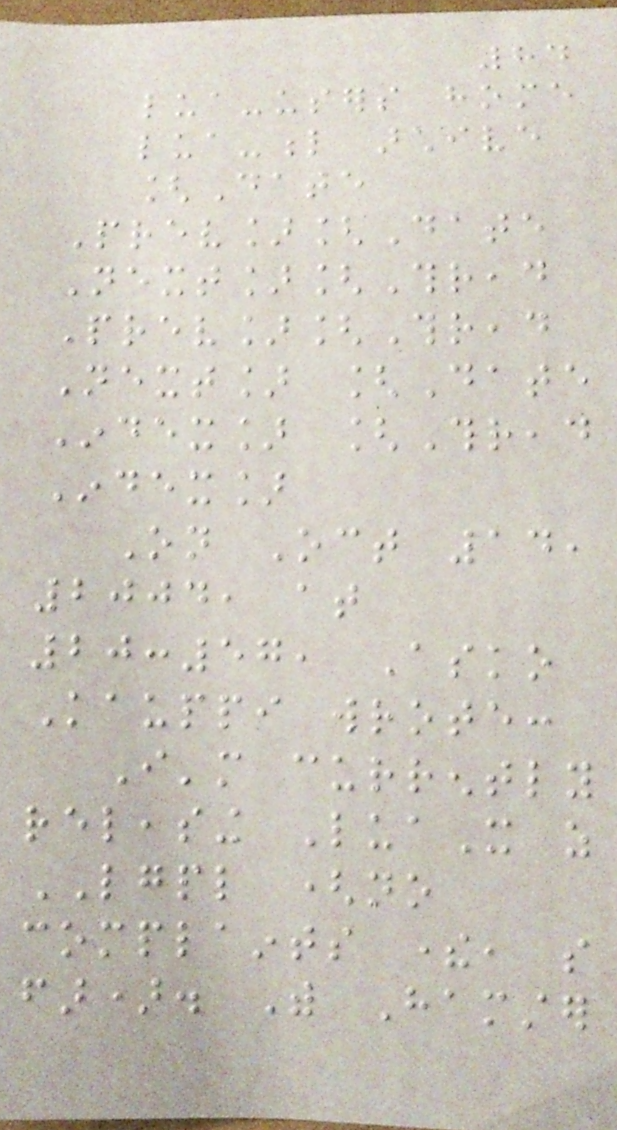84
lua-users home
lua-l archive
[Date
Prev][Date
Next][Thread
Prev][Thread
Next] [Date
Index] [Thread
Index]
On Oct 14,
2004, at
20:57, Asko
Kauppi wrote:
I'm currently
releasing LuaX as
LGPL (no
complaints there, so
far). With Hamster
